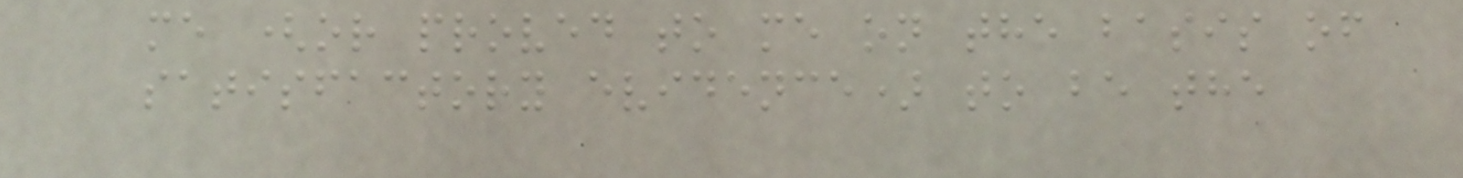me (or proved to me on the basis of
satisfactory evidence) to be the
